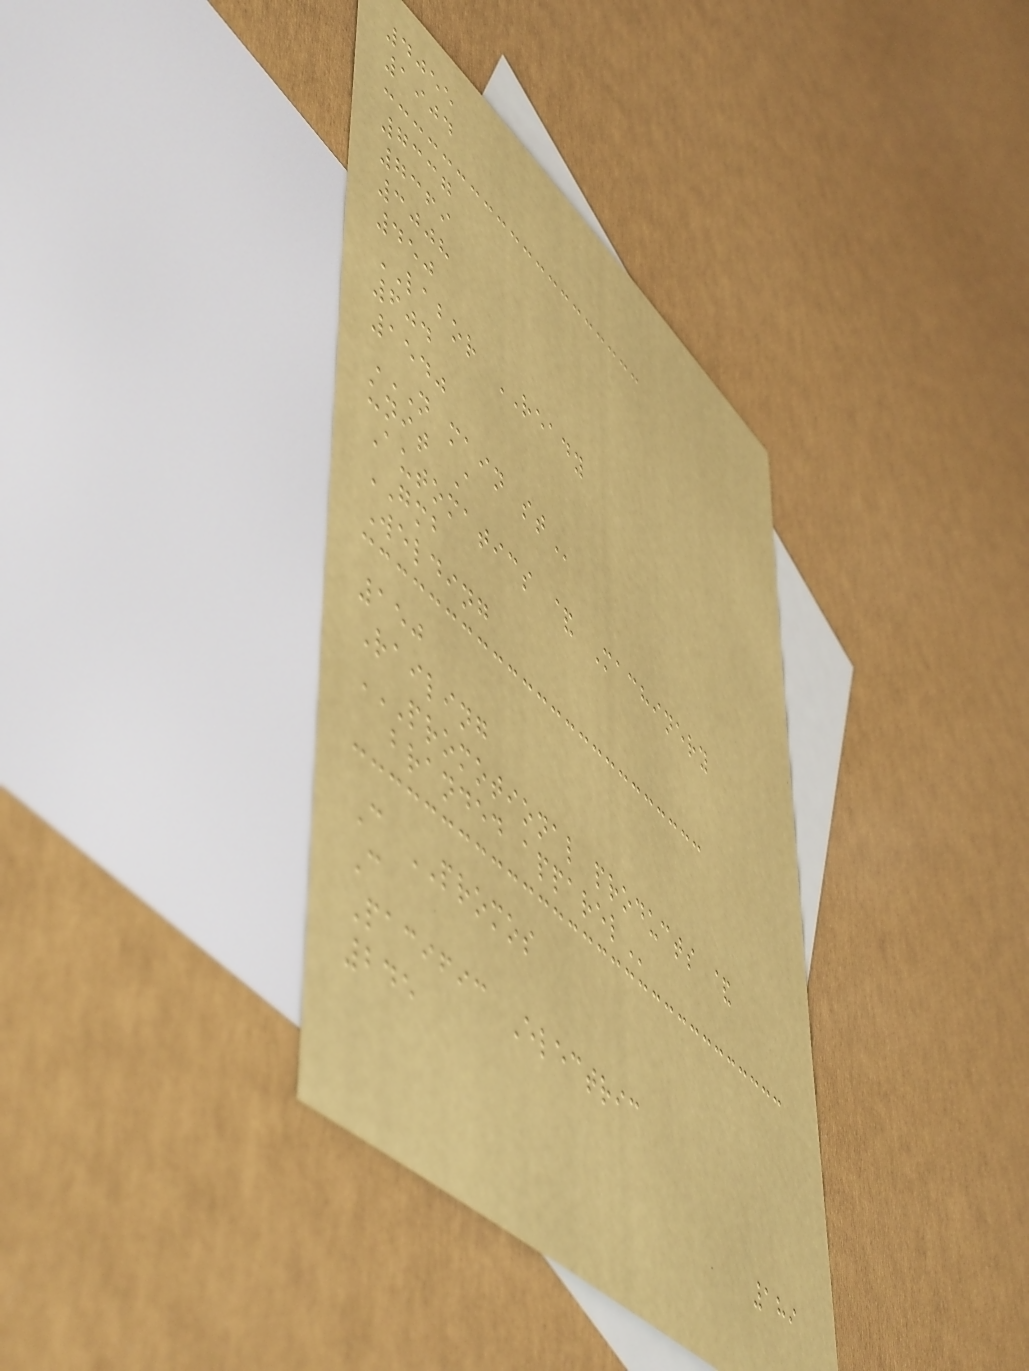4055
1904
7337
7369
3008
450
LABOR READY
604
1540
N MAIN ST
unit A
Automatics & Machinery
GMB
Welding
150
Railing
PROMOTIONAL PRODUCTS &
BRANDED APPAREL
C PROMOS
C
Pacific Electric
245
189
